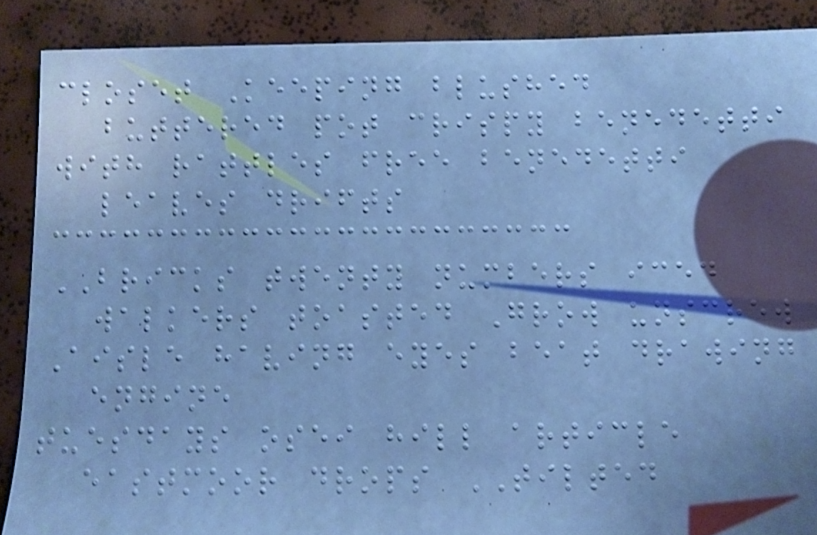closet Keeping blushed
buttered pot crispy benedetti
with rattles free benedetti
leaves drifts
BRICKS twenty numbers iced
walkers toasted Grow unscrew
Aisle having eyes beat drawing
engine
tuesdays osei hill article
eastmoor drops TILTED
